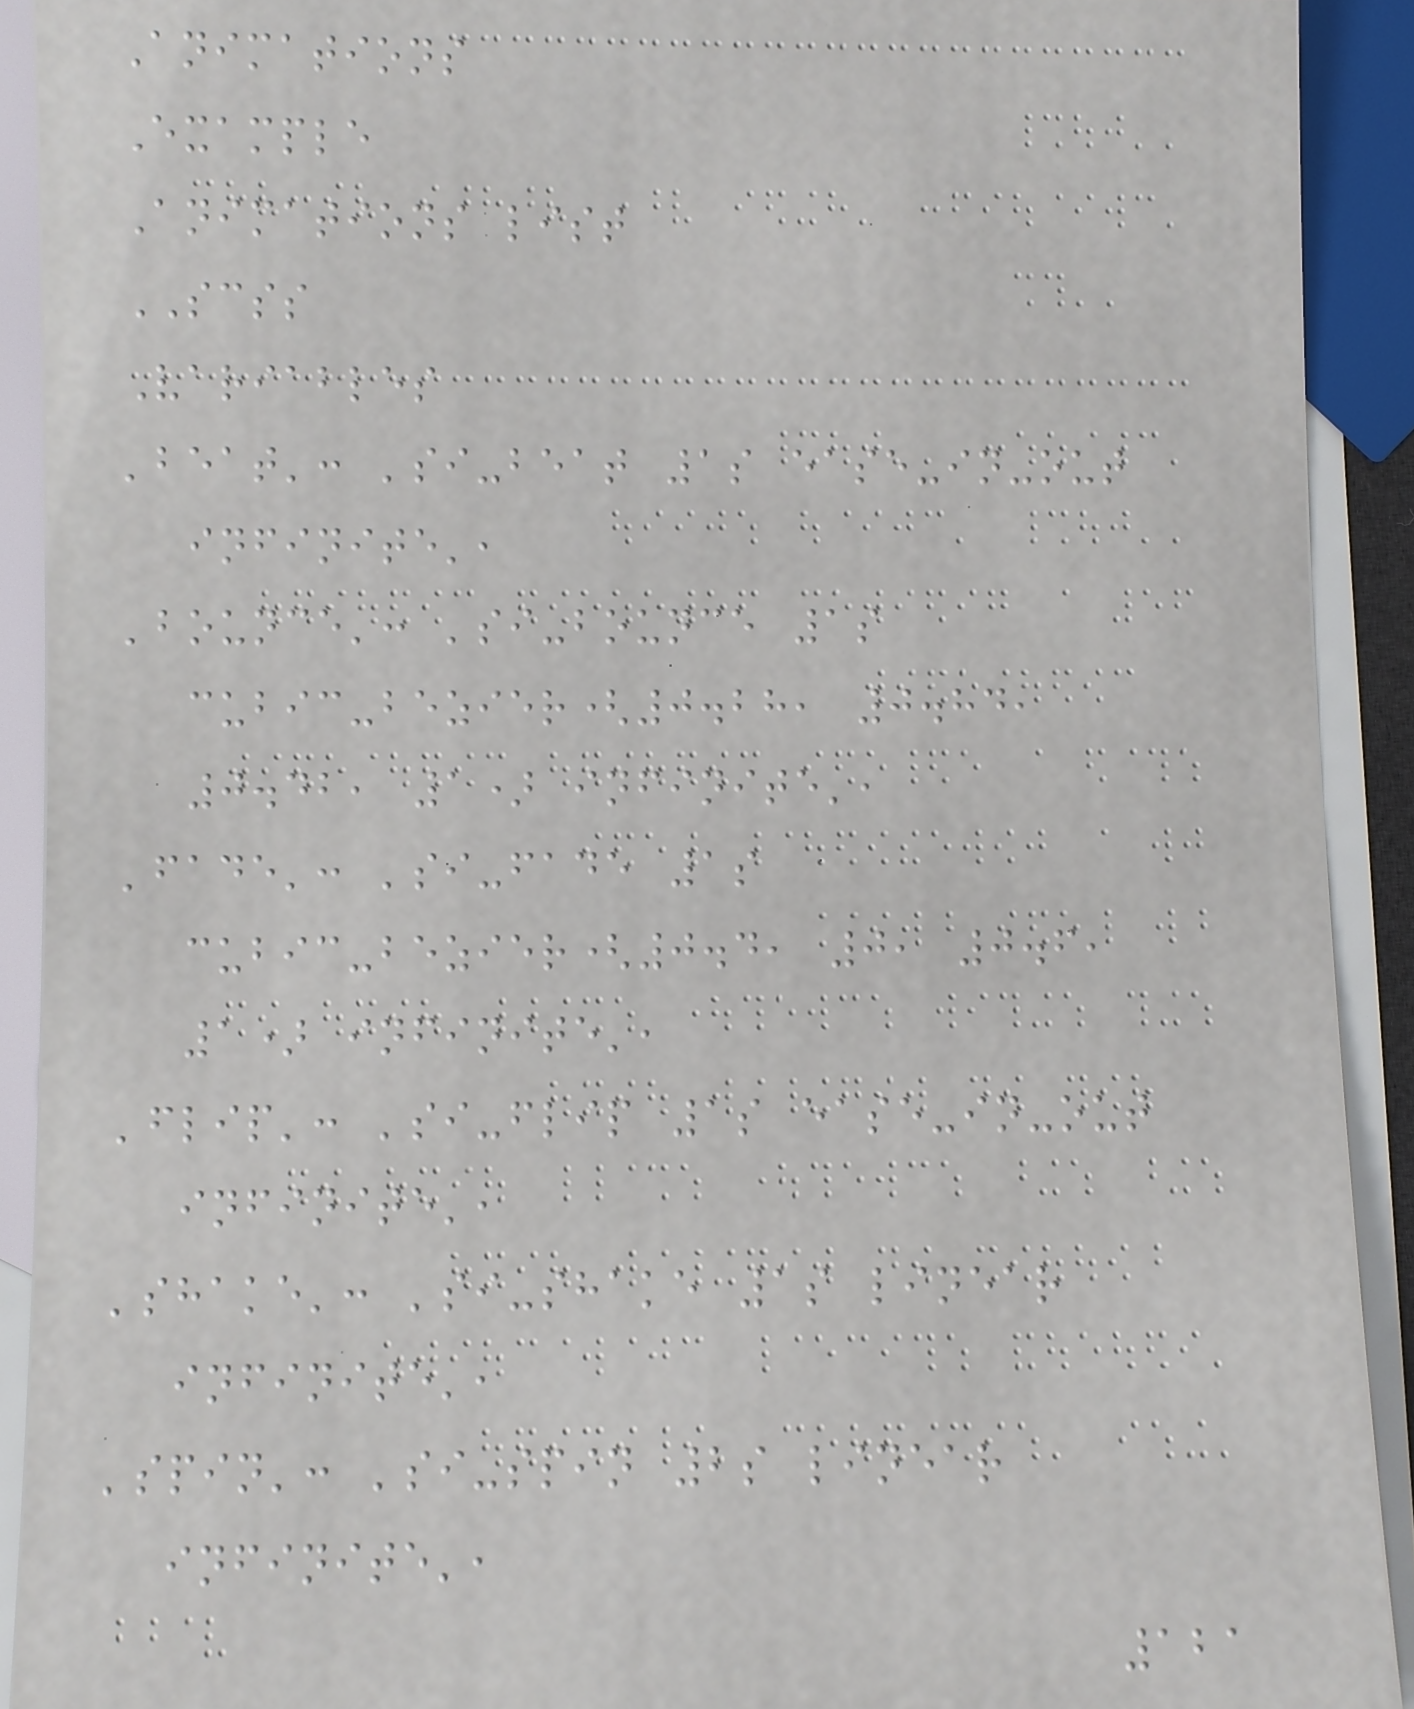Animations
Example
Animations list
SCSS
Variables
'beat': 'si-beat 1s ease-in-out
infinite',
'bounce': 'si-bounce 1s
cubic-bezier(0.28, 0.84,
0.42, 1) infinite',
'fade': 'si-fade 1s
cubic-bezier(0.4, 0, 0.6,
1) infinite',
'flip': 'si-flip 1s ease-in-out
infinite',
'shake': 'si-shake 1s linear
infinite',
'spin': 'si-spin 2s linear
infinite',
121
